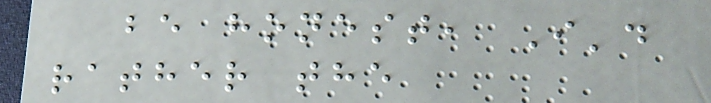be honest, I'd
rather the
